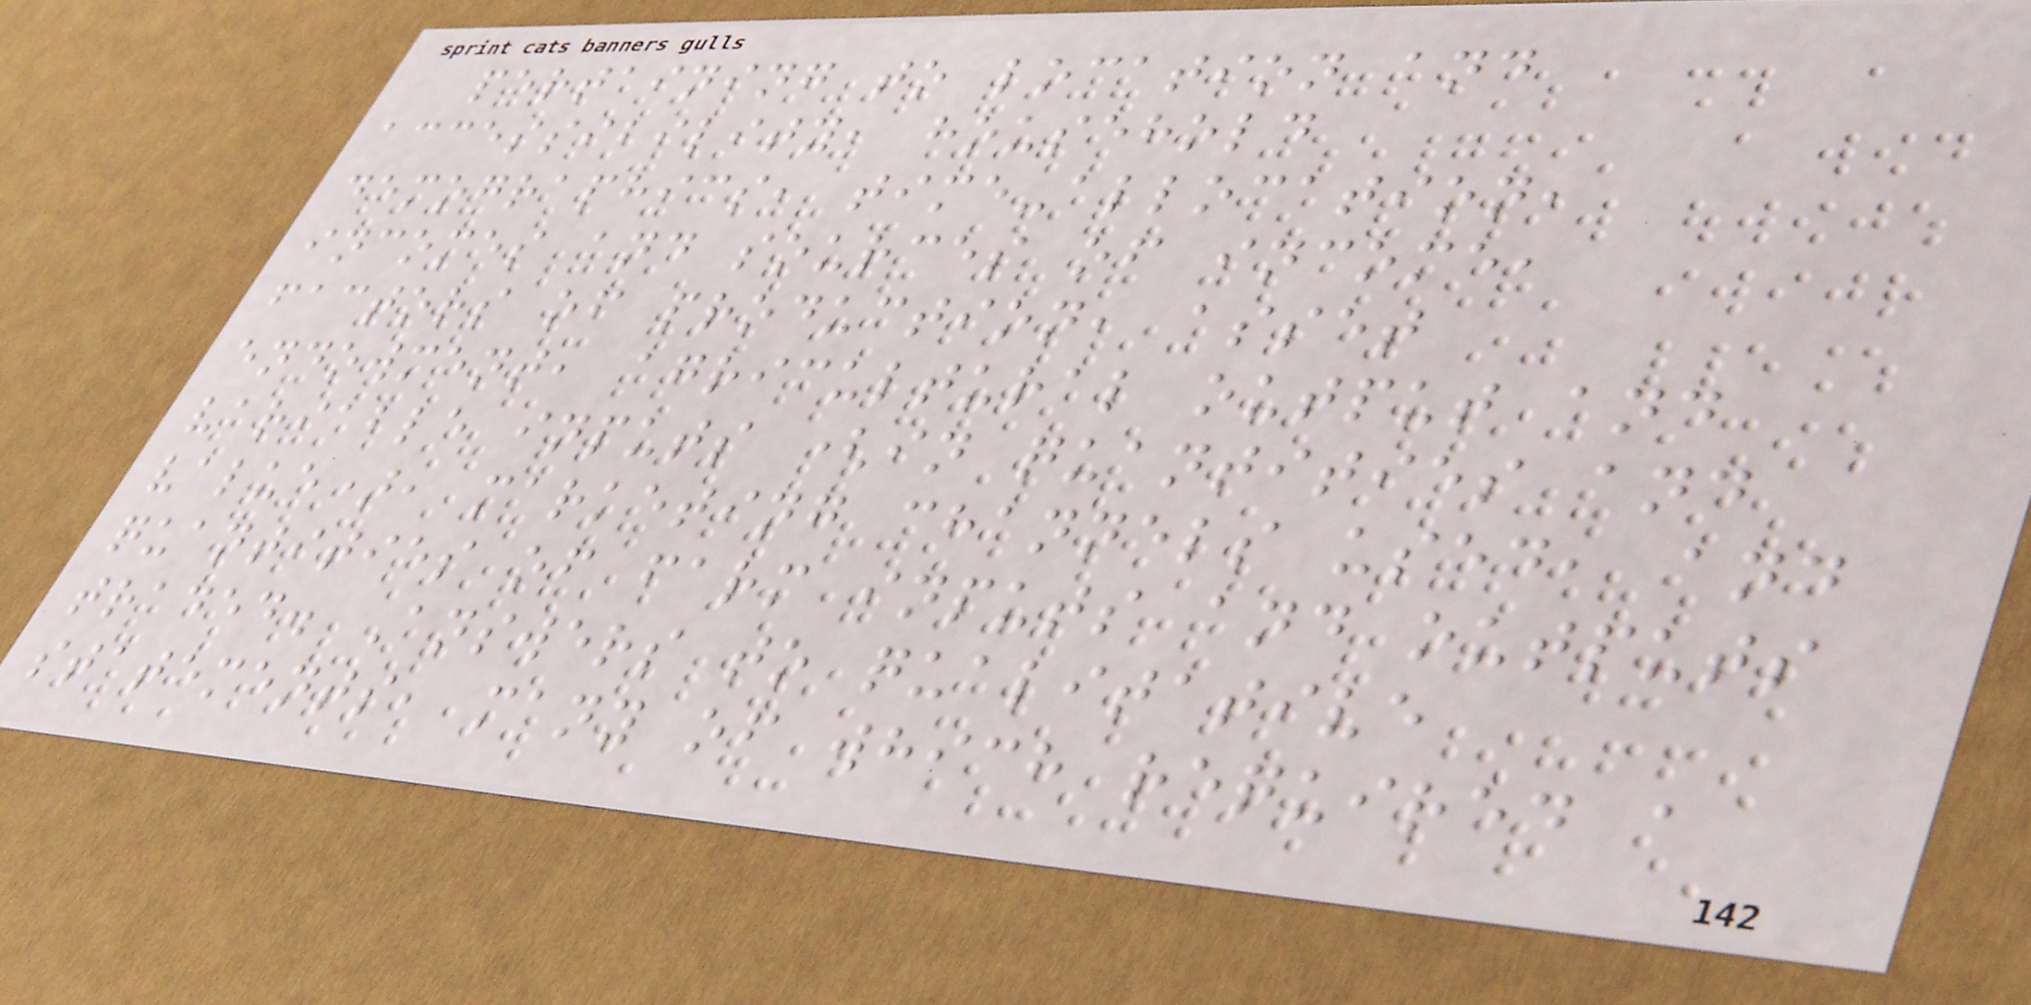pertaining to location and
accessibility, household
demographics, time-allocation,
incomes and sources of income,
factors of production, asset
endowment, agricultural output and
variable inputs (in quantities and
value), marketing channels used, and
quantities of farm inputs and outputs
traded. Answers to qualitative
statements, many of which required a
